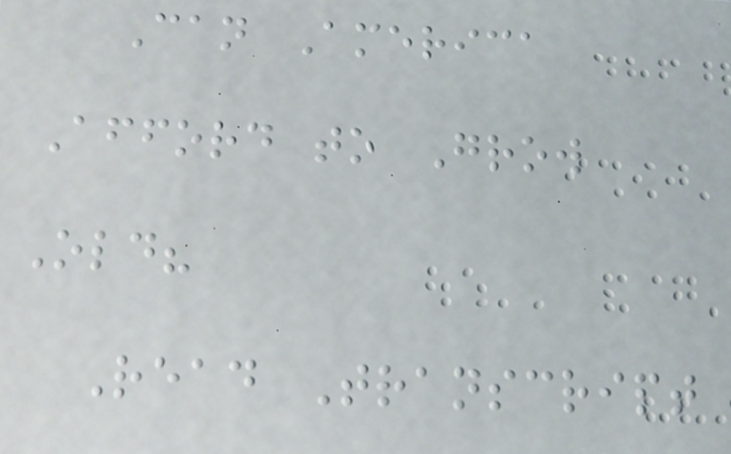Can America
Afford to Grow
Old?
Read Transcript
